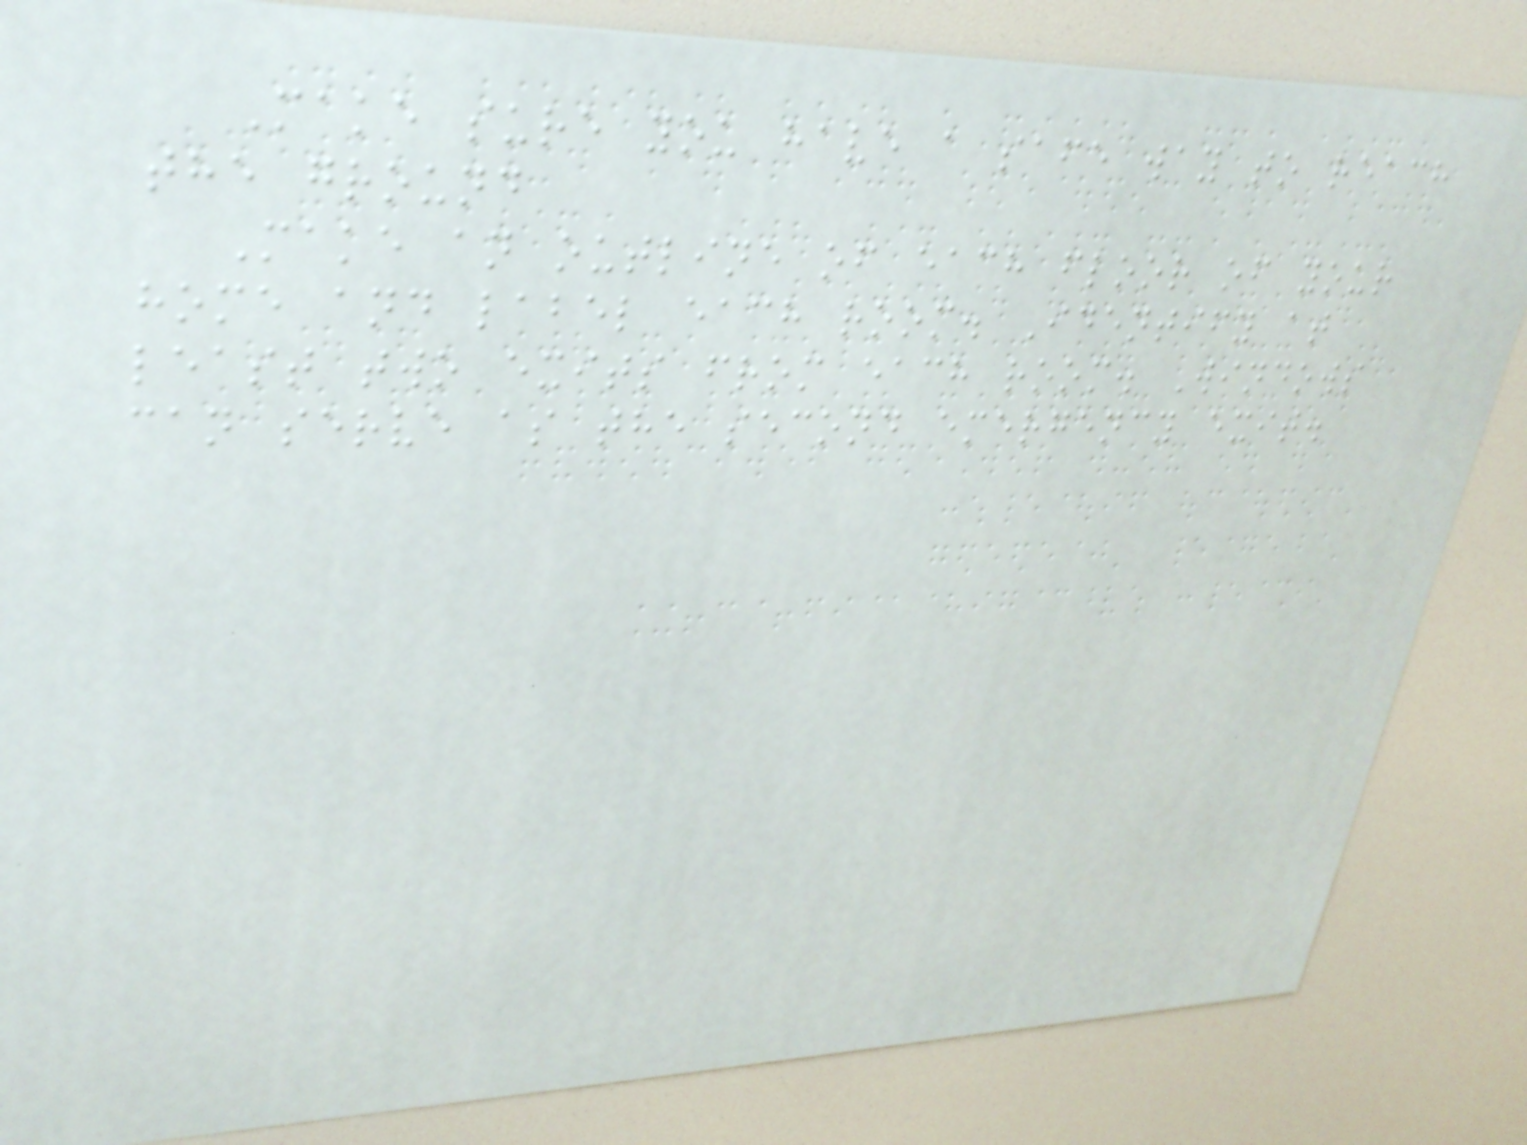Make sure you have a safe way to reach
the ground
Make an outline of each floor of your
home and label each room. Identify at
least two exits from each room. Windows
can serve as the second emergency exit.
